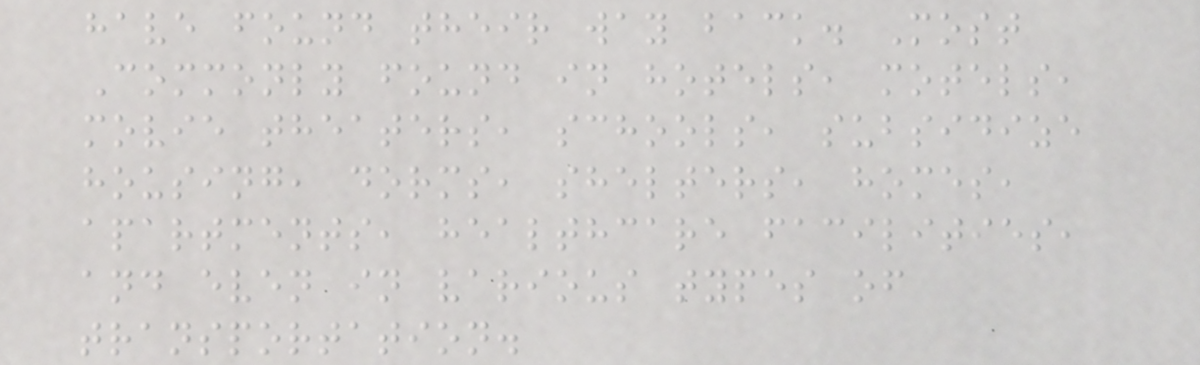have found their way back. Most
Commonly found in hotels, motels,
movie theaters, schools, subsidize
housing, dorms, shelters, homes,
apartments, healthcare facilities,
and even in various types of
transportation.
